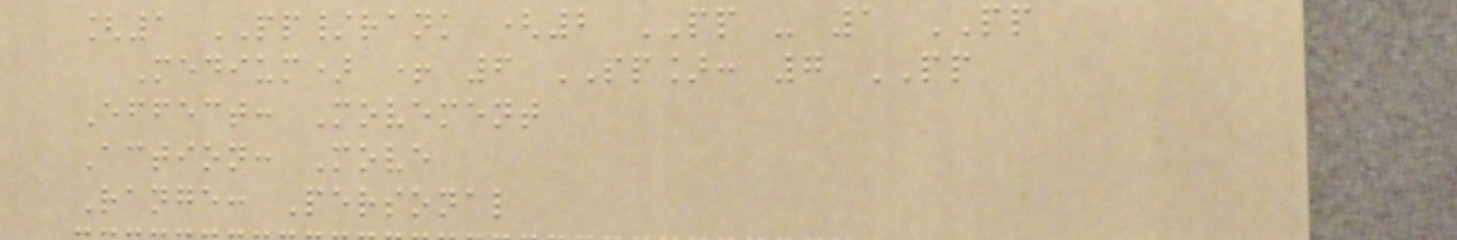[1 PP/rank (2 PP - 1 PP
Medium) + 6 PP]: 7 PP
Effect: Movement
Action: Move
Range: Personal
